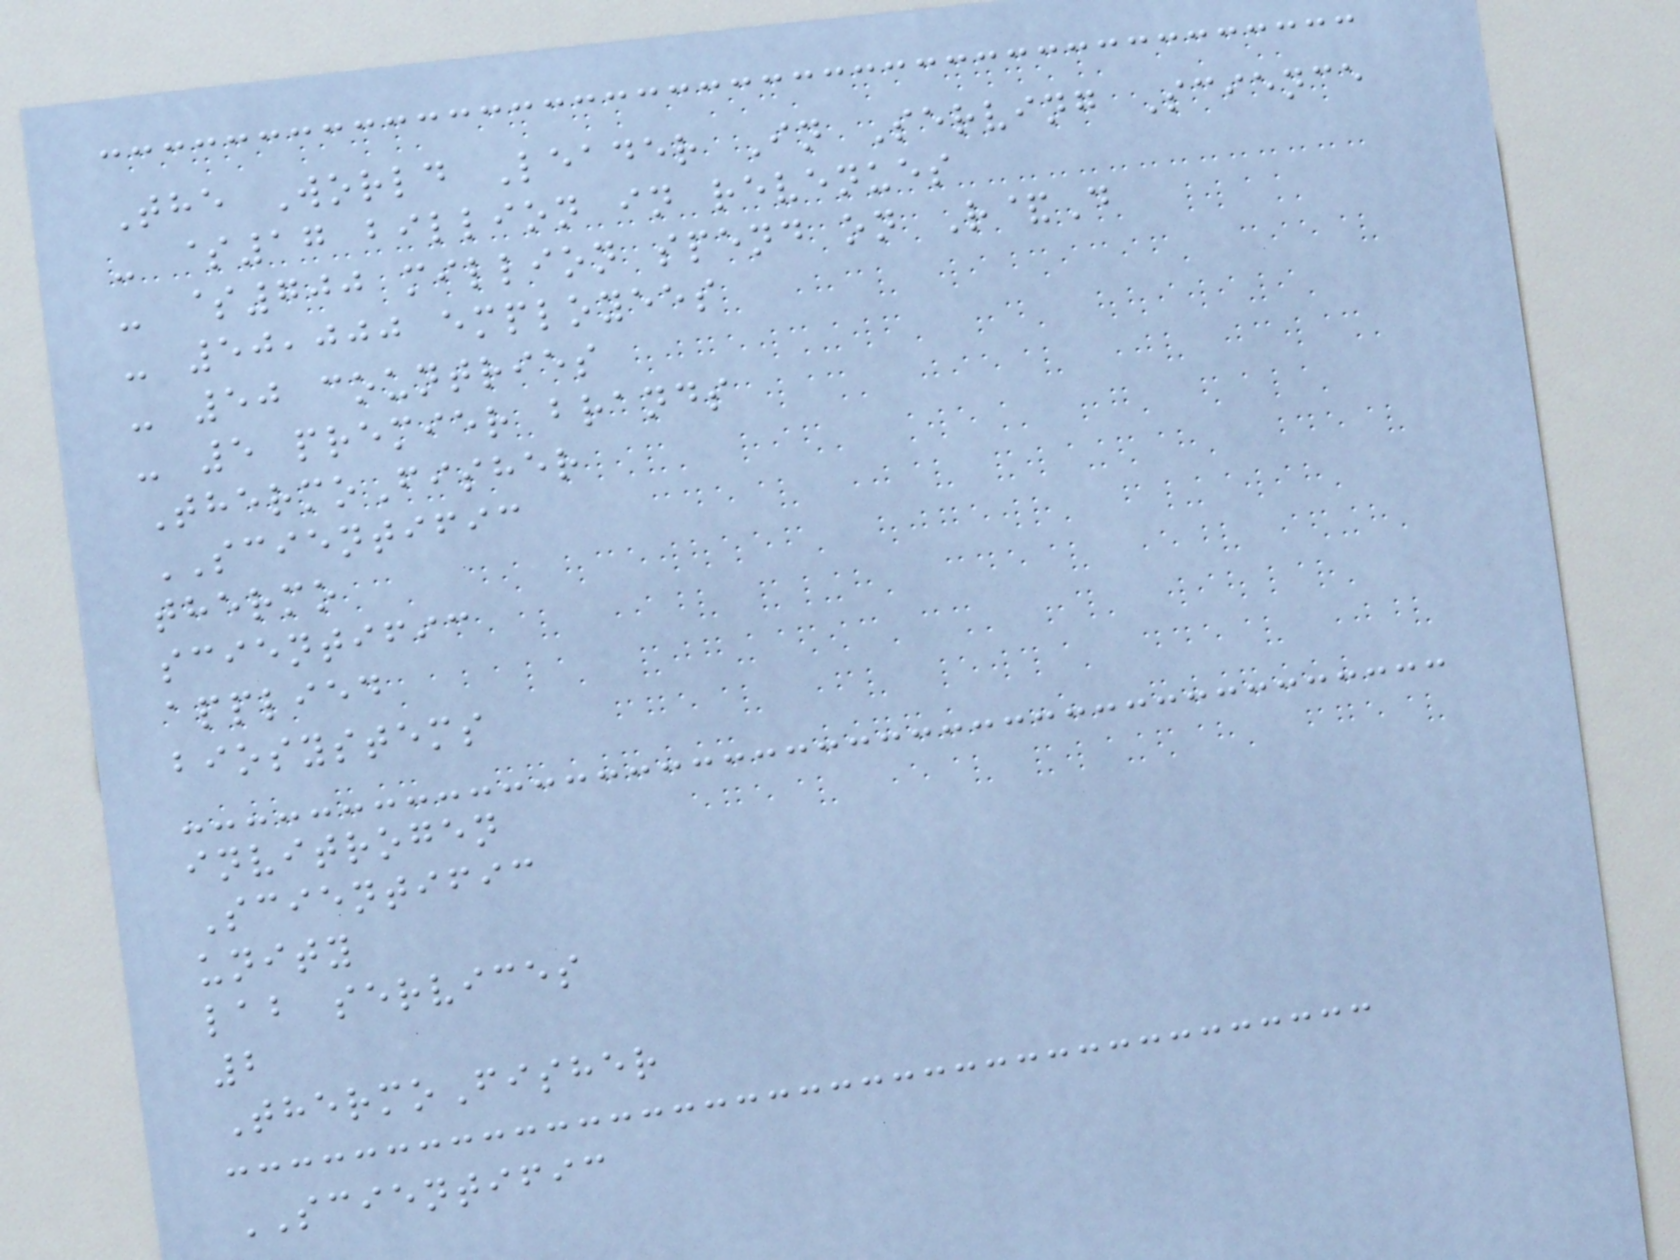The World Leader In Serving Science
- $17 billion in revenues
- $700 million spend on R&D
- 50,000 employees
- 50 countries
- 5 premier brands
ThermoFisher
SCIENTIFIC
thermo
scientific
applied
biosystems
invitrogen
Scientific
unity
lab services
2
ThermoFisher
SCIENTIFIC
